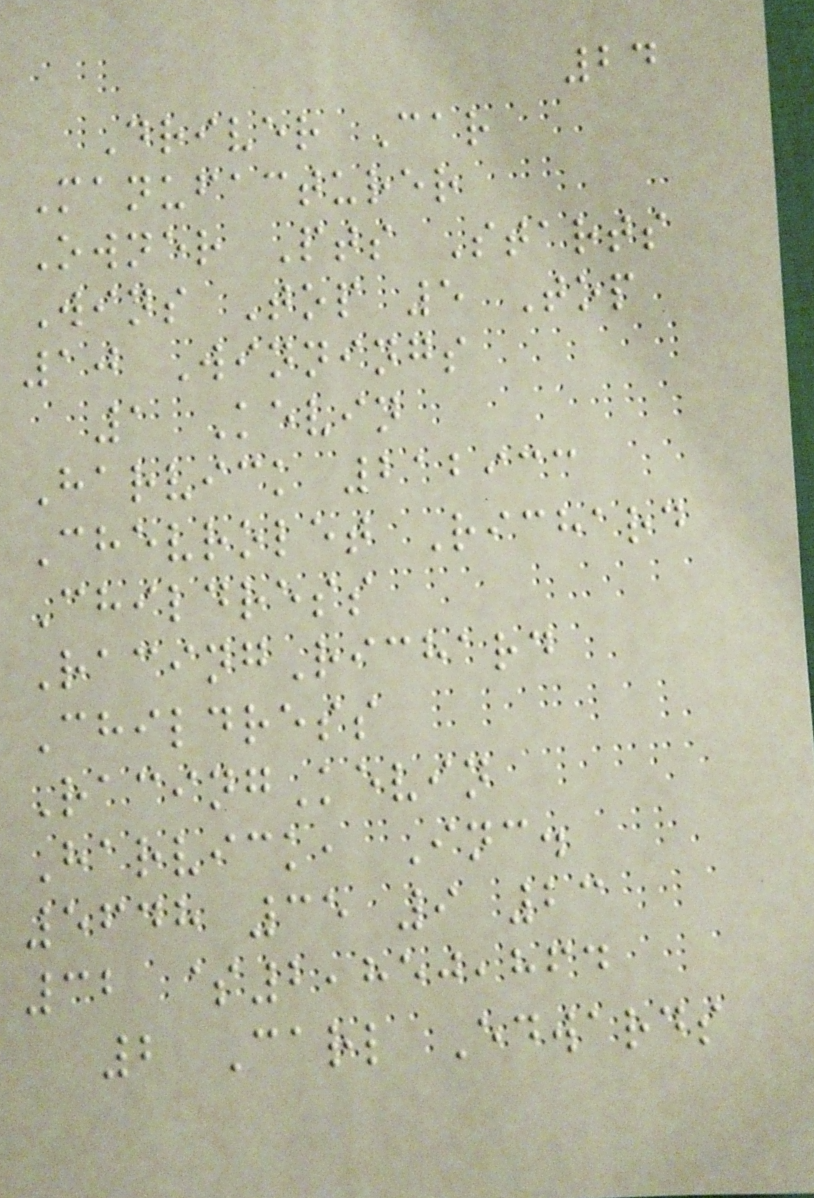24
Driver Car
Manufacturer
Owner Pts Starts
Wins Top 5 Top
10 Winnings
1 Kevin
Harvick 212933
Chevrolet Richard
Childress
RacingRichard
Childress
RacingKevin
Harvick, Inc.
5648 35 9 23
32 $2,850,864
2 Carl Edwards
